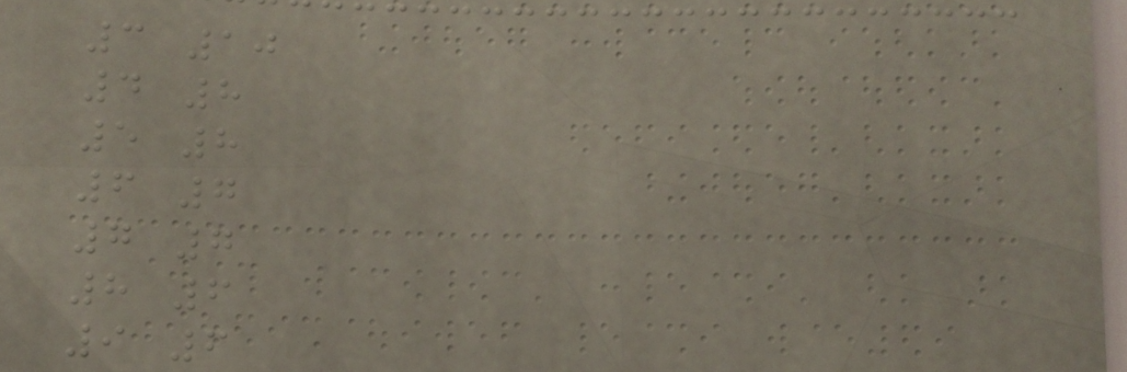3 10
4 8
5 8
6 7
7 7
8 6
9 6
